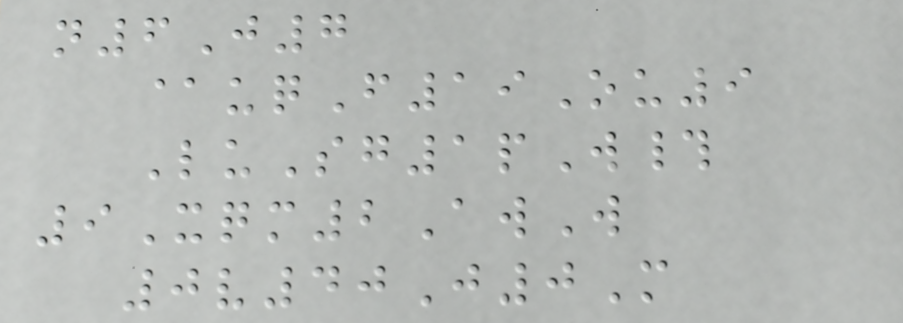n6J7
@uqF19Ou9
LuSg1pW#
9Xqm2AwW
0v40J0M
